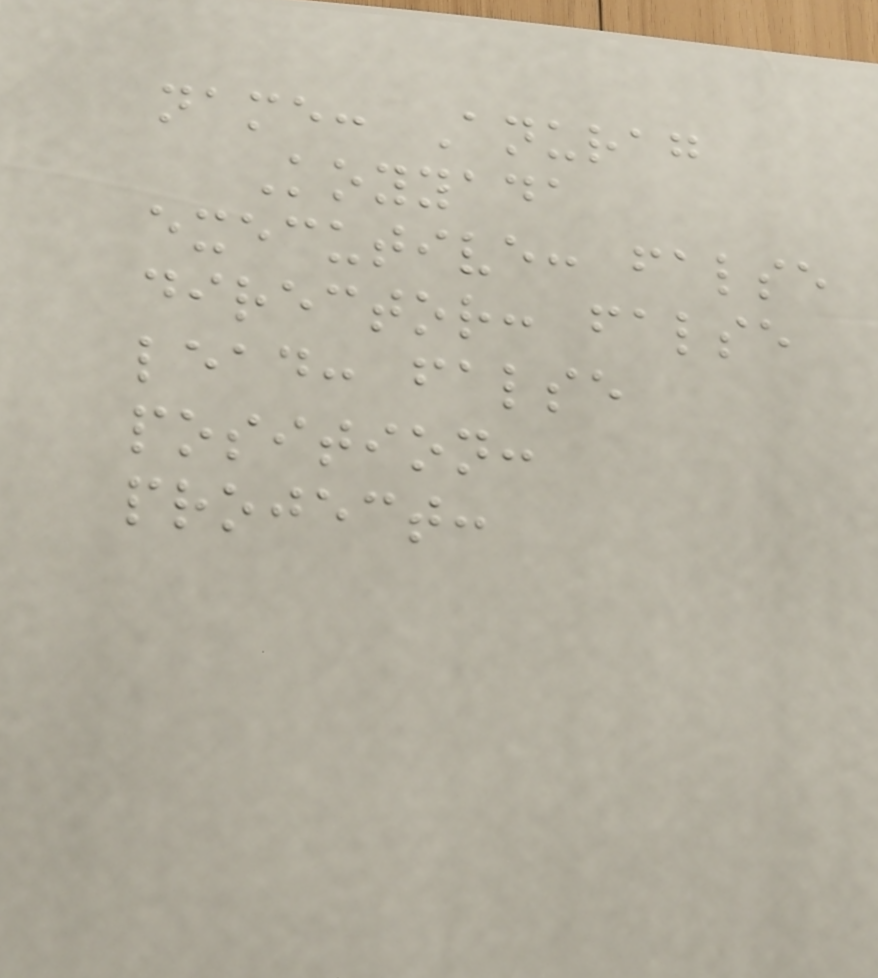name: Anurag
Koyyada
executive: false
director: false
lead: false
position:
project:
